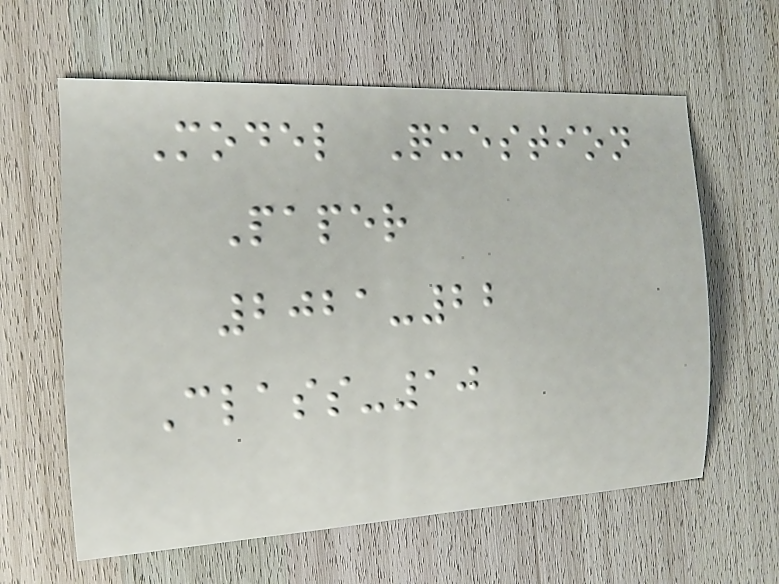Model Question
Paper
2021-22
Class-10
